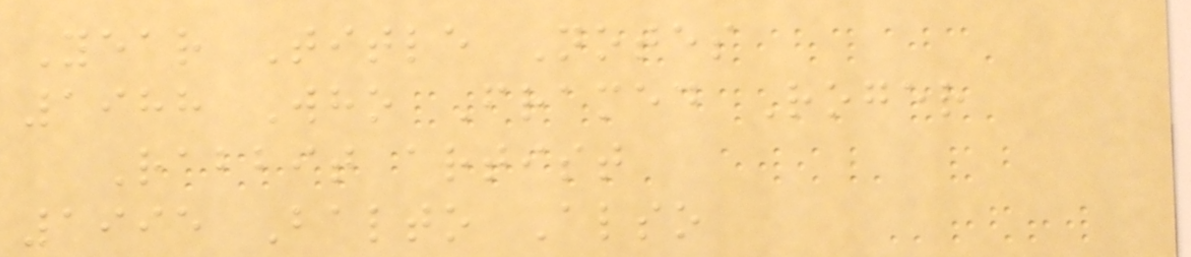Year Title Notes
1988 Who Framed Roger
Rabbit artist
1995 Balto Also
